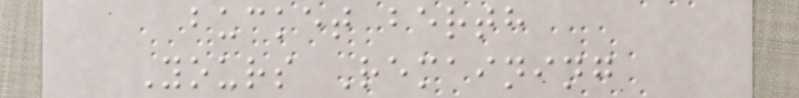bucket berth
Yours Remaining
